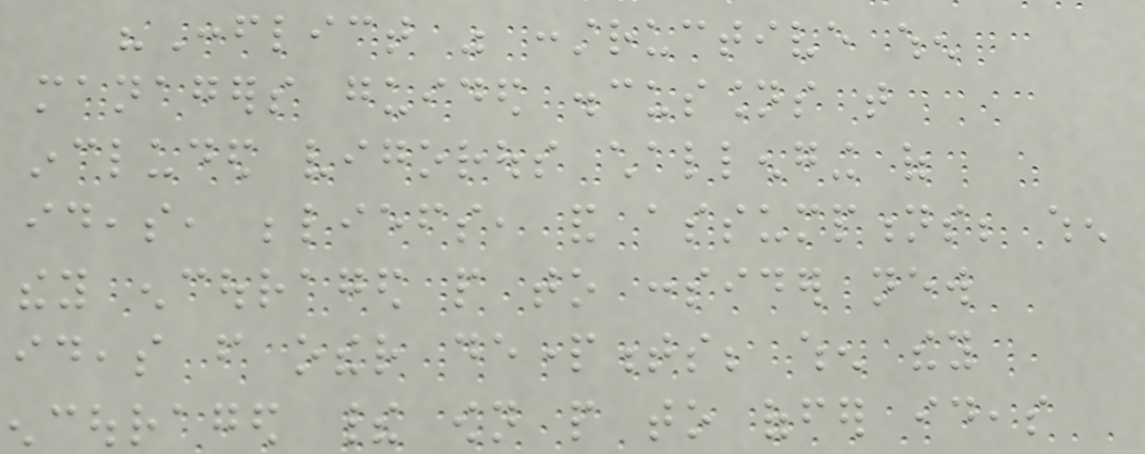"Conflict was constructive when
managers guided discussions that
included vigorous challenging of
ideas, beliefs, and assumptions; when
they encouraged people to consider new
ideas from other departments; when they
encouraged their own people to offer ideas
